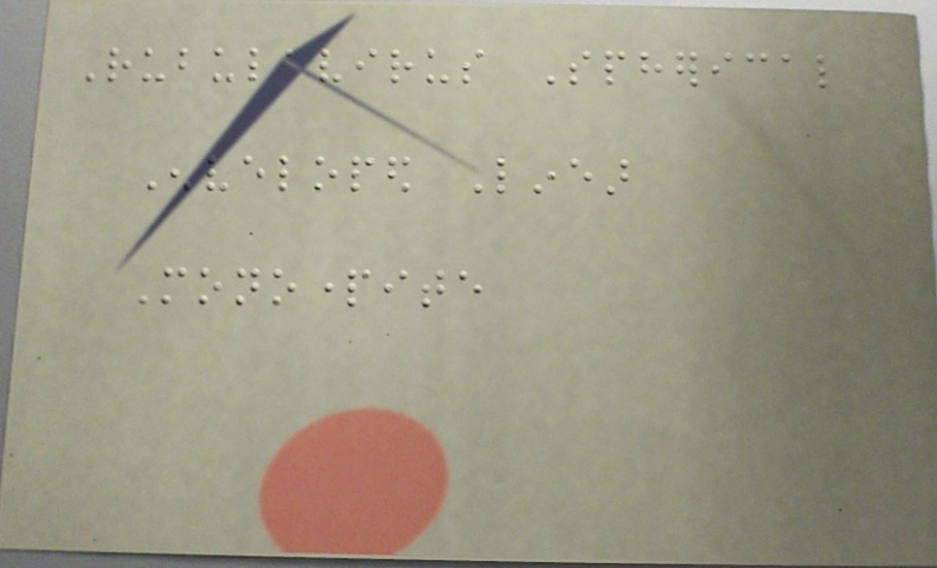Rubulavirus Spherical
Enveloped Linear
Monopartite
